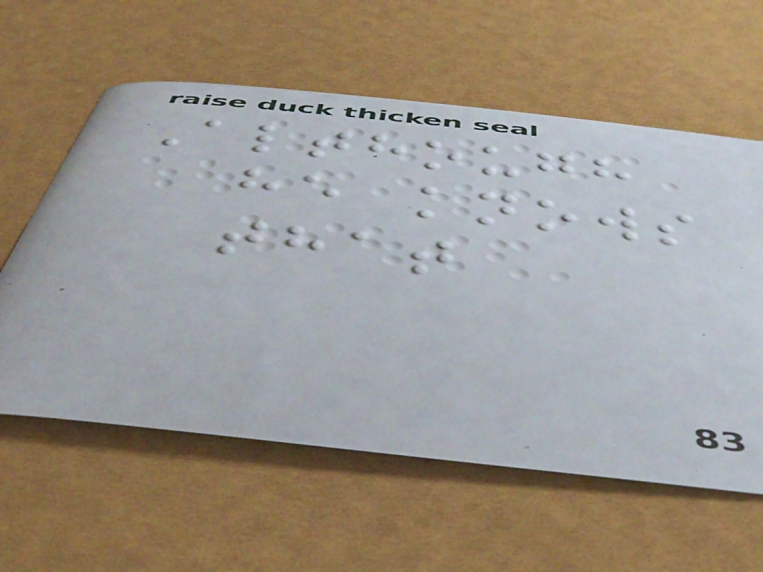Although
he knows
that
